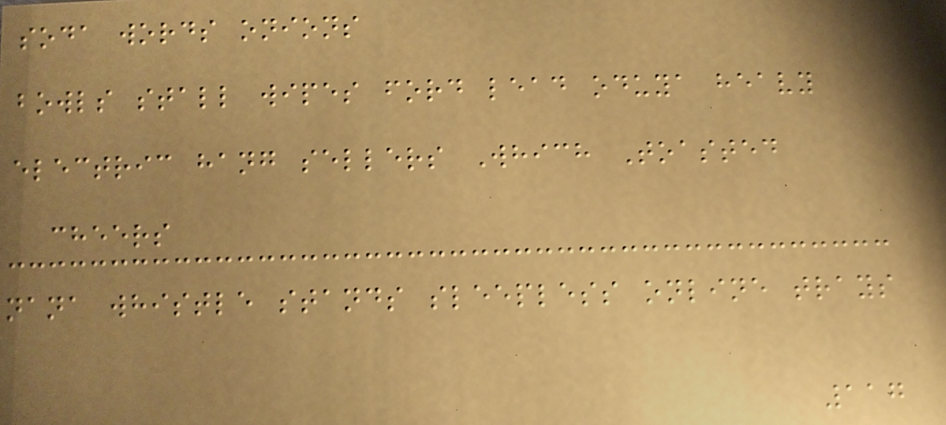soda words onions
bowls stall wipes ford lead oduya heavy
electric hang sellers Which Toasted
cheers
nana whistle stands sleepless online trays
117
